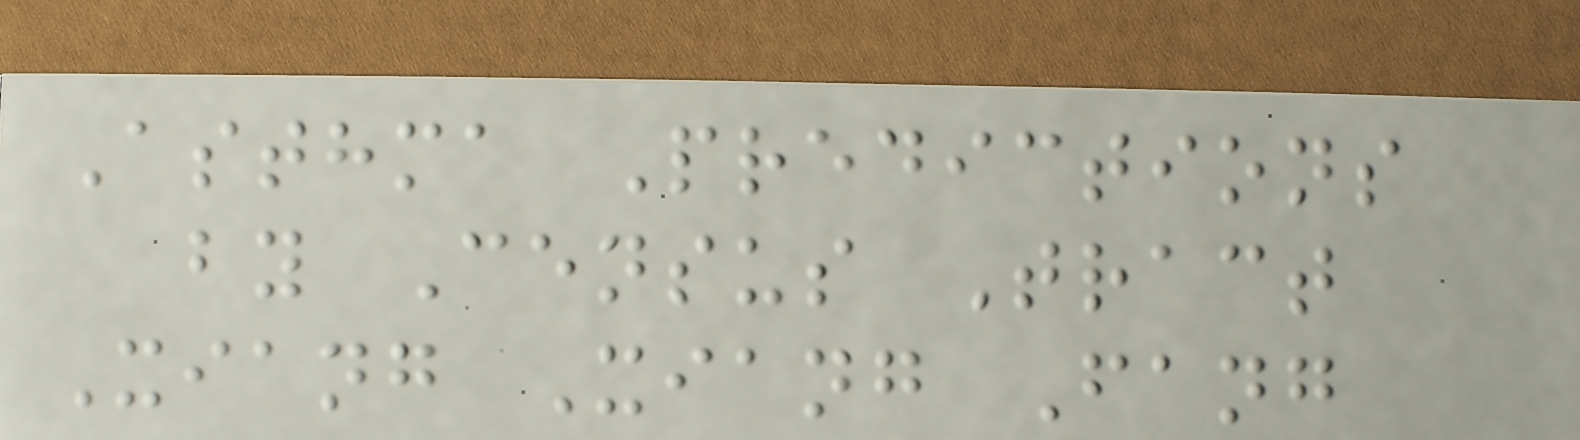Asthma Predictions
by Census Tract
Xiang Xiang Fang
